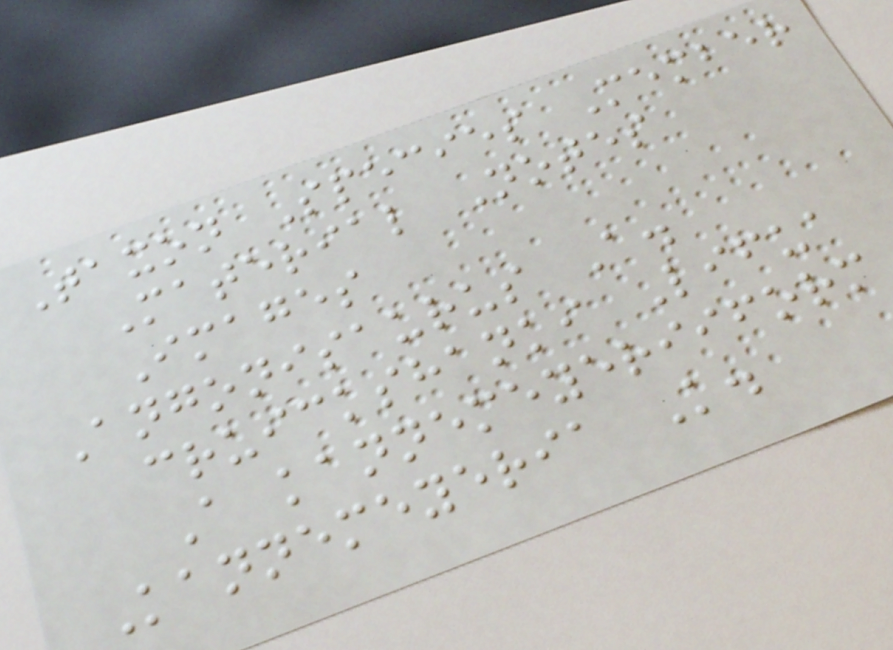Taxon Species Member
Material Notes
Images
Angonisaurus A.
cruickshanki Lifua
A kannemeyeriiform
Kannemeyeria K.
